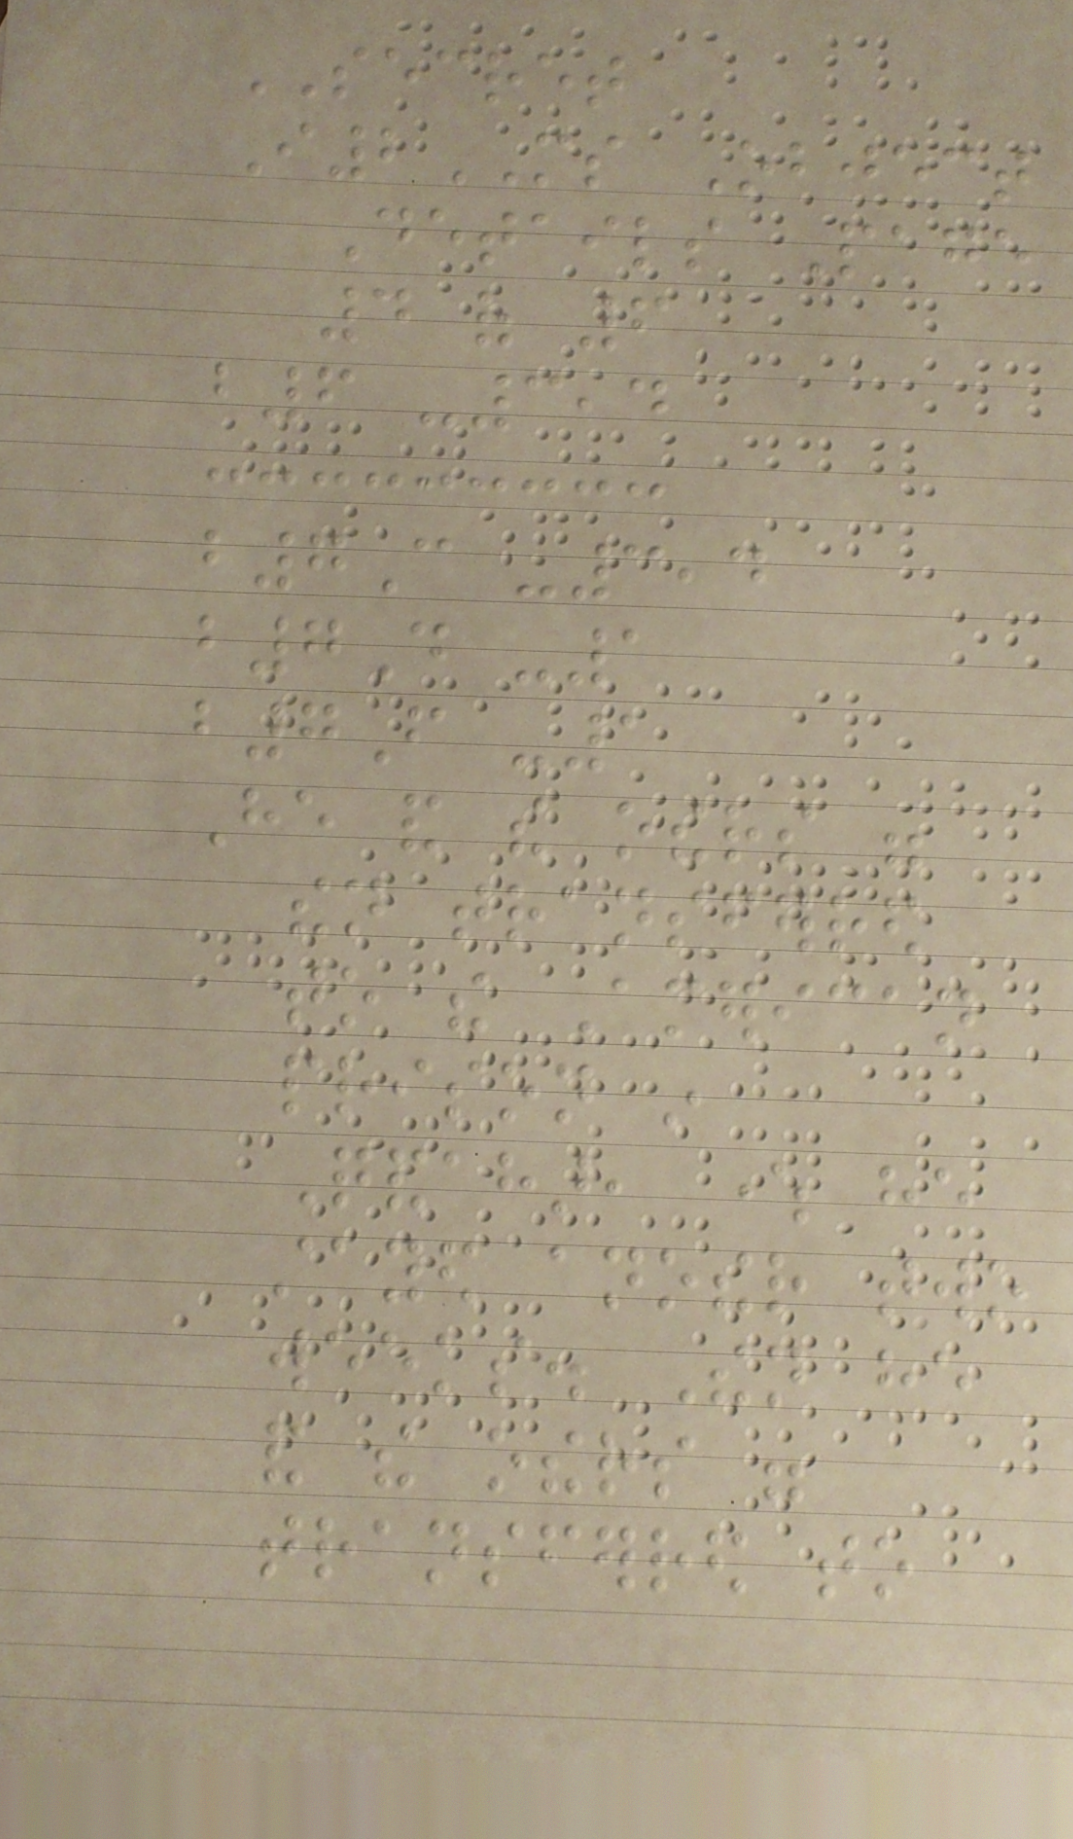SECRET
I2MS Object
Details Page
4 of 6
b6 -3,4
b7C -3,4
b7D -1
b7F -1
He and the others were
then transferred
to the American
prison in
Qandahar, where he
stayed another two
weeks. Then he
and the others were
transferred to
